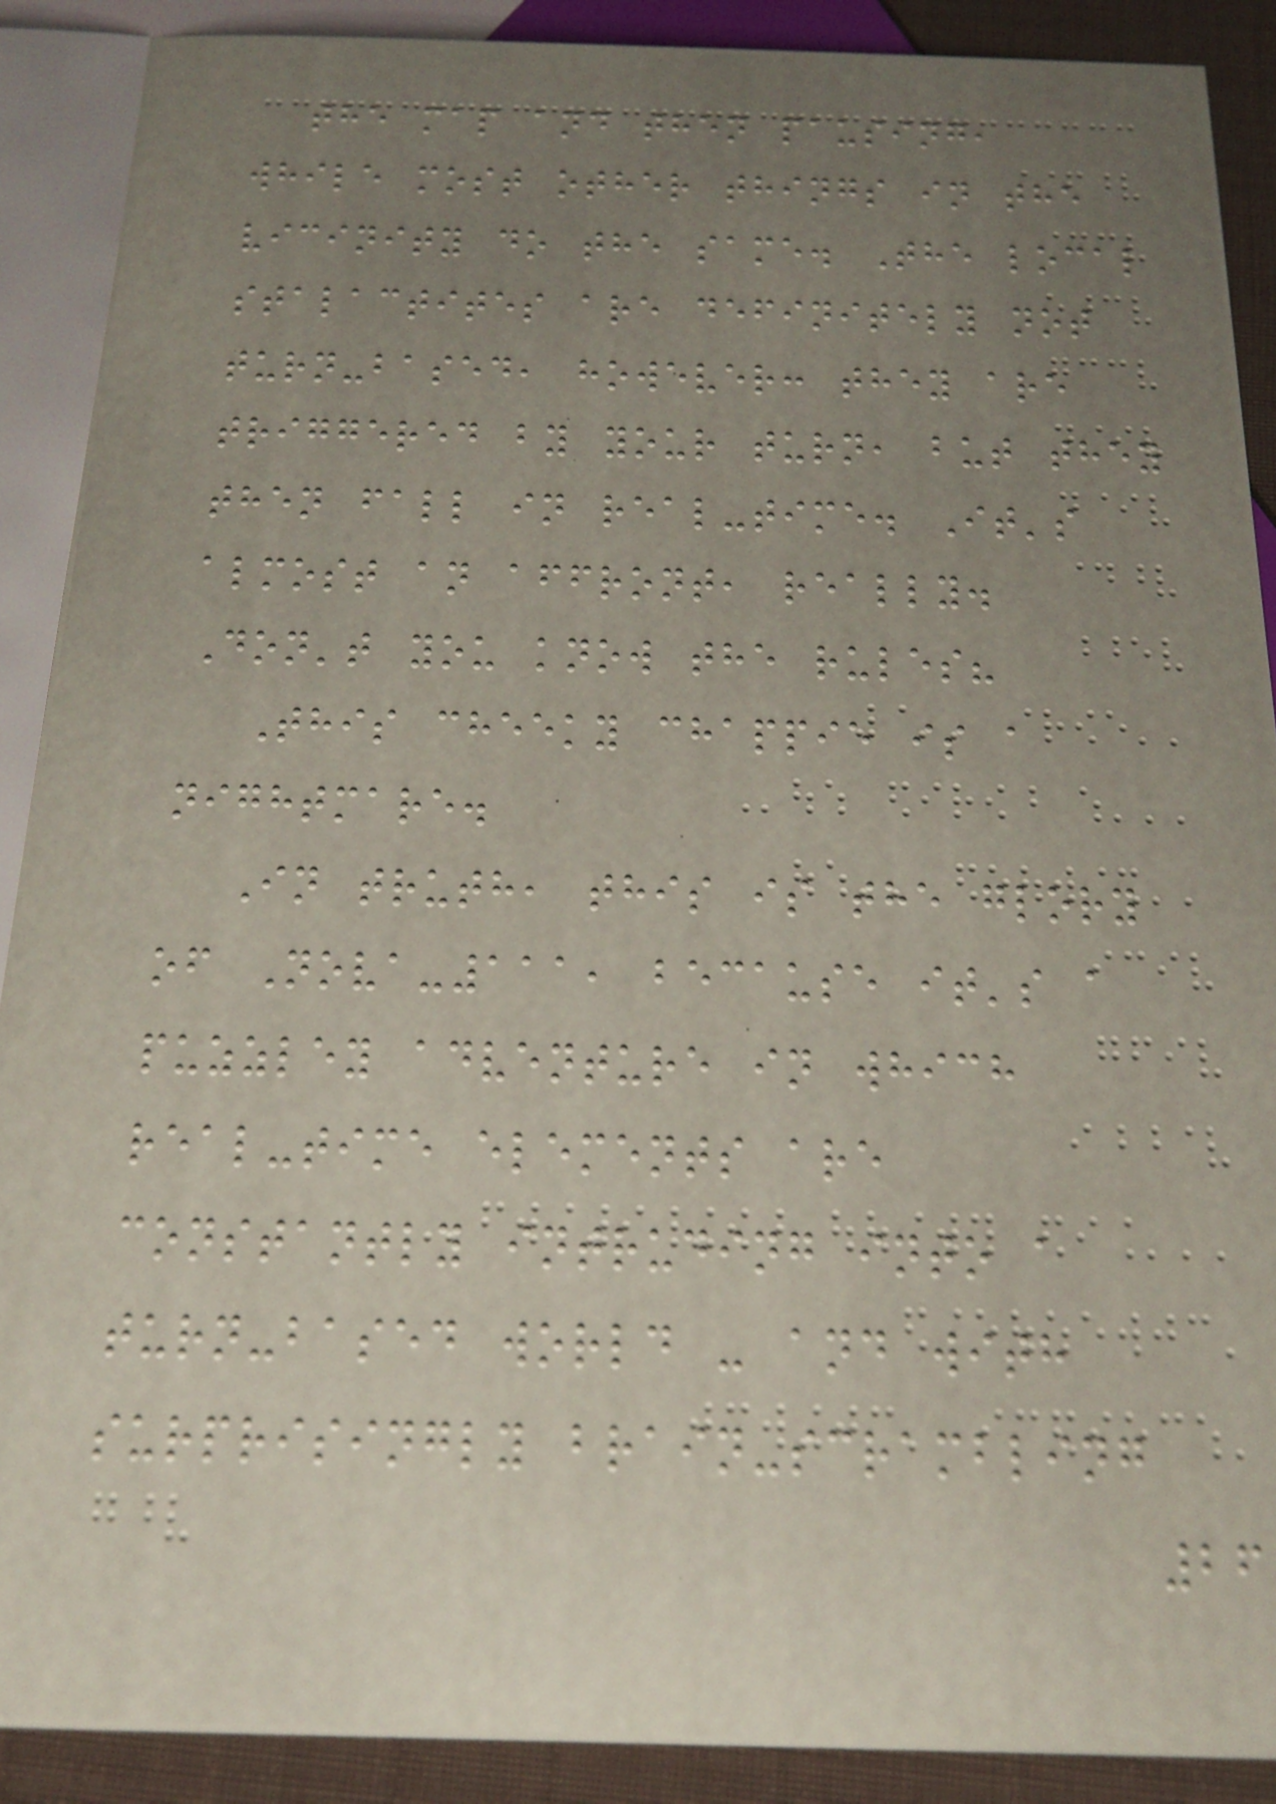the map and then pausing,
while most other things in the
vicinity do the same. The local
stalactites are definitely not
turn-based, however: they are
triggered by your turn, but they
then fall in real-time. It's
almost an affront, really.
Don't you know the rules?
This cheeky chappie is a
nightmare.
In truth, this is the glory
of Nova-111, because it's a
puzzley adventure in which
real-time elements are
constantly intruding into a
turn-based world - and with
surprisingly brain-scrambling
26
